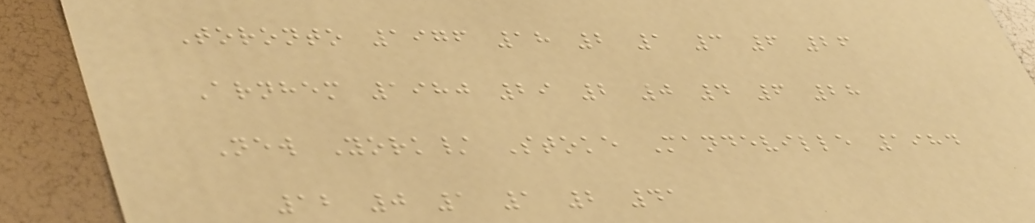Toronto 1976 18 2 1 3 6 26
Arnhem 1980 29 2 0 4 6 28
New York/ Stoke Mandeville 1984
12 0 1 1 2 41
